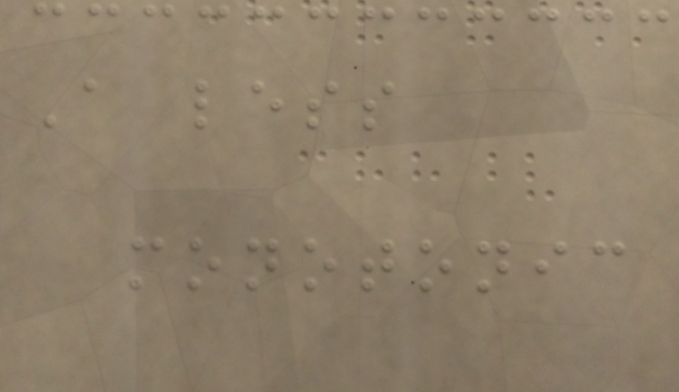A less
monotonic
